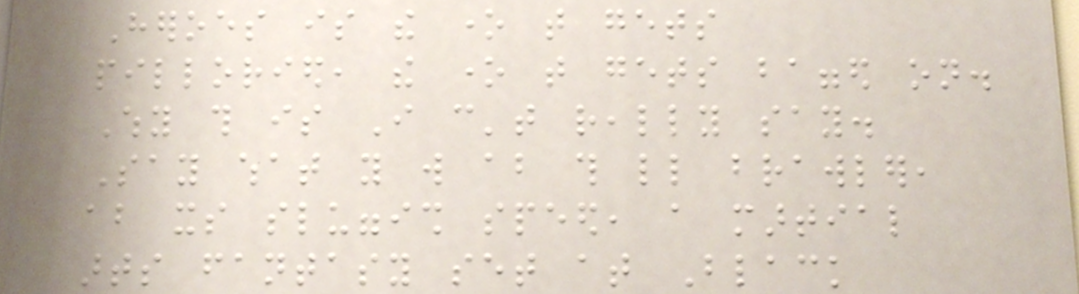Heroes is the one that gets
pilloried, the one that gets bagged on.
Why this is I can't really say.
Say what you will about this little brawler,
about its sluggish speed, a martial
arts fantasy set at Black
